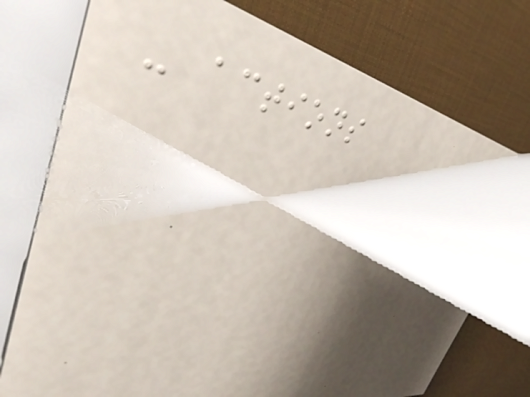- actions
